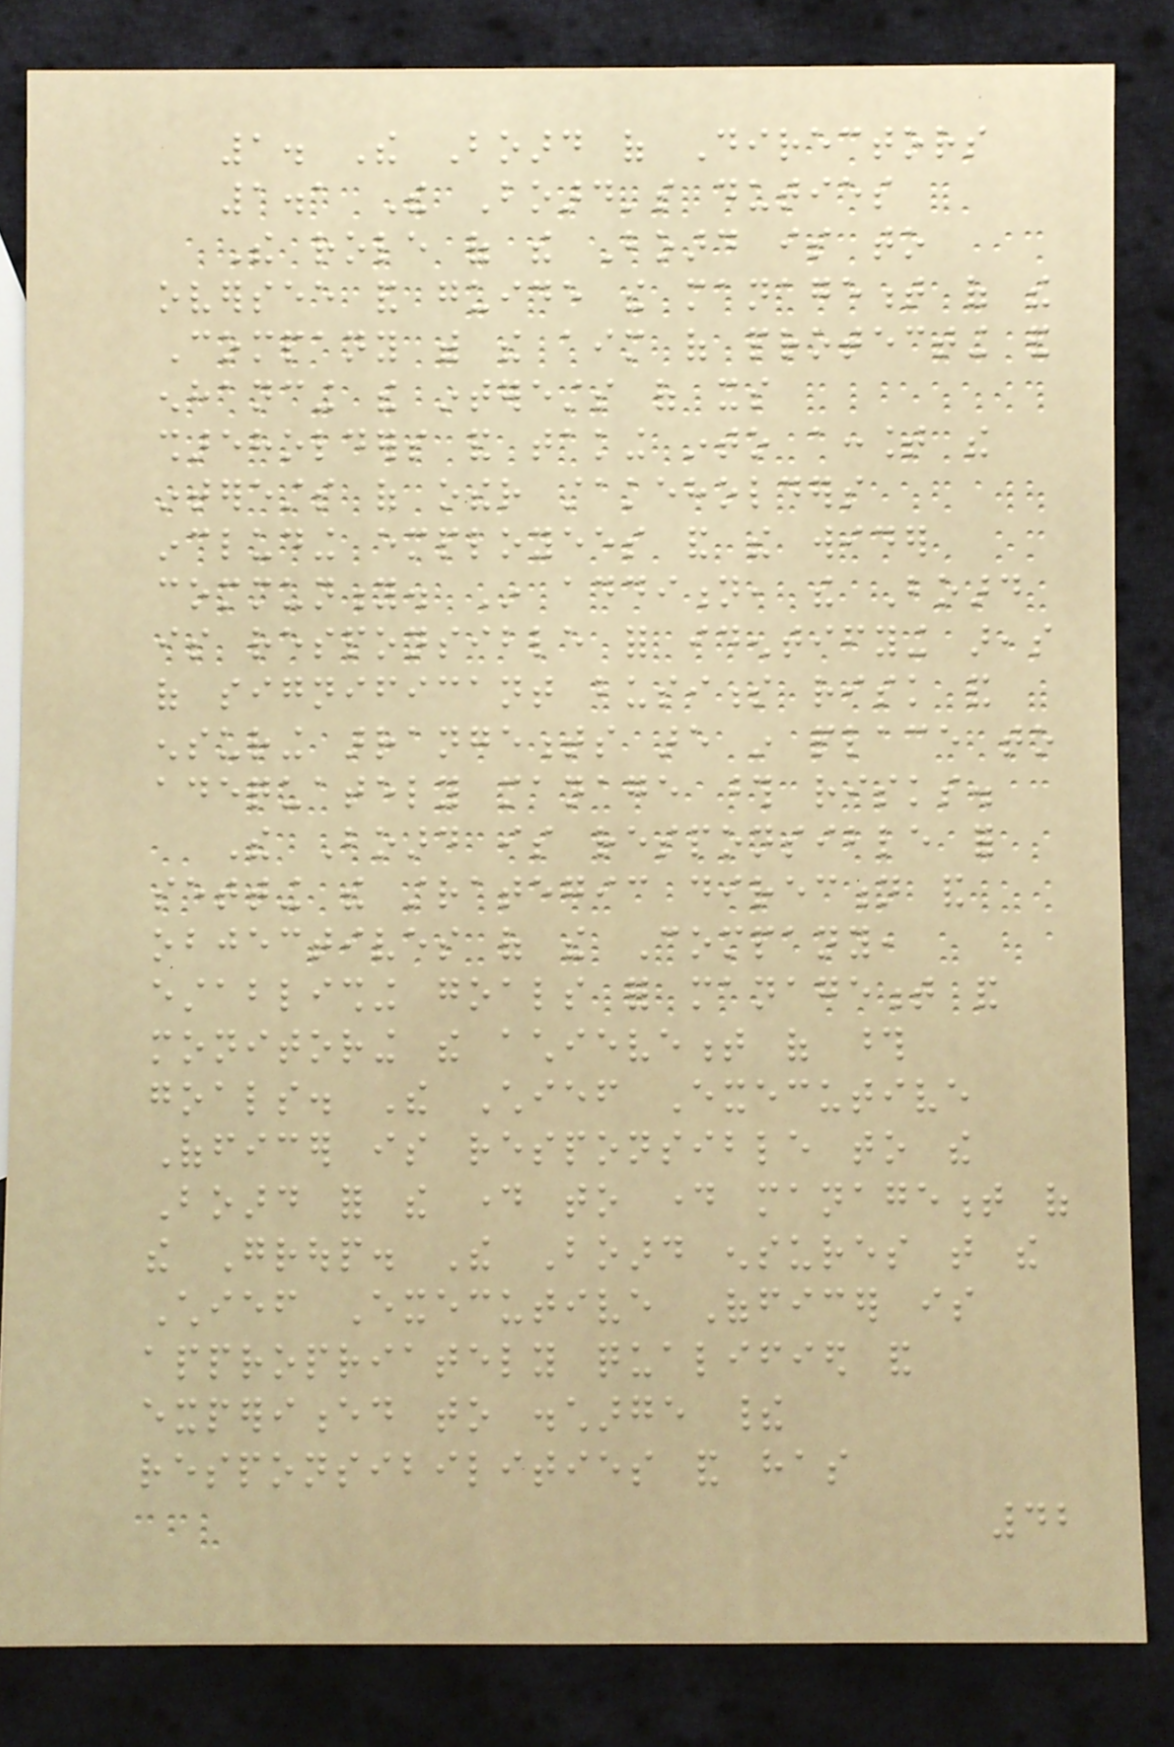1. The Board of Directors
1.1 The Board's duties
The role of the Board is to
oversee and guide the management of the
Company with the aim of protecting and
enhancing the interests of its
shareholders and taking into account the
interests of other stakeholders
including employees and the wider
community. In addition, the Board
is responsible for identifying areas
of significant business risk and
ensuring arrangements are in place to
adequately manage those risks.
The Board is responsible for
setting the strategic direction and
objectives of the Company,
establishing goals for management and
monitoring the achievement of those
goals. The Chief Executive
Officer is responsible to the
Board for the day to day management of
the Group. The Board ensures that the
Chief Executive Officer is
appropriately qualified and
experienced to discharge their
responsibilities and has
42
